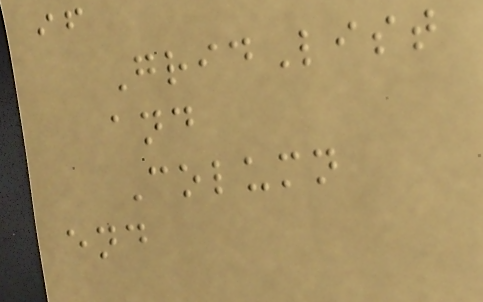if
GridList
and
Column
end
